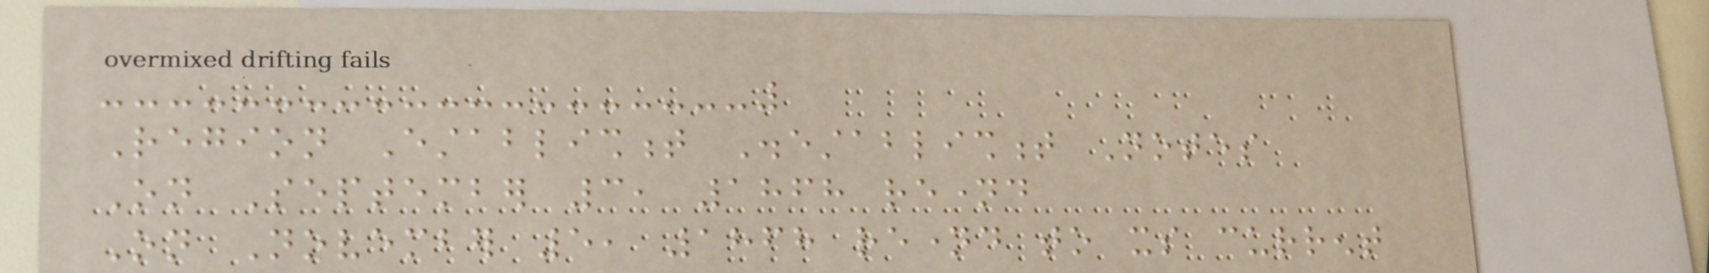Region Establishment Disestablishment Notes
On September 3, 1868 renamed
On November 5, 1868 renamed to its current
